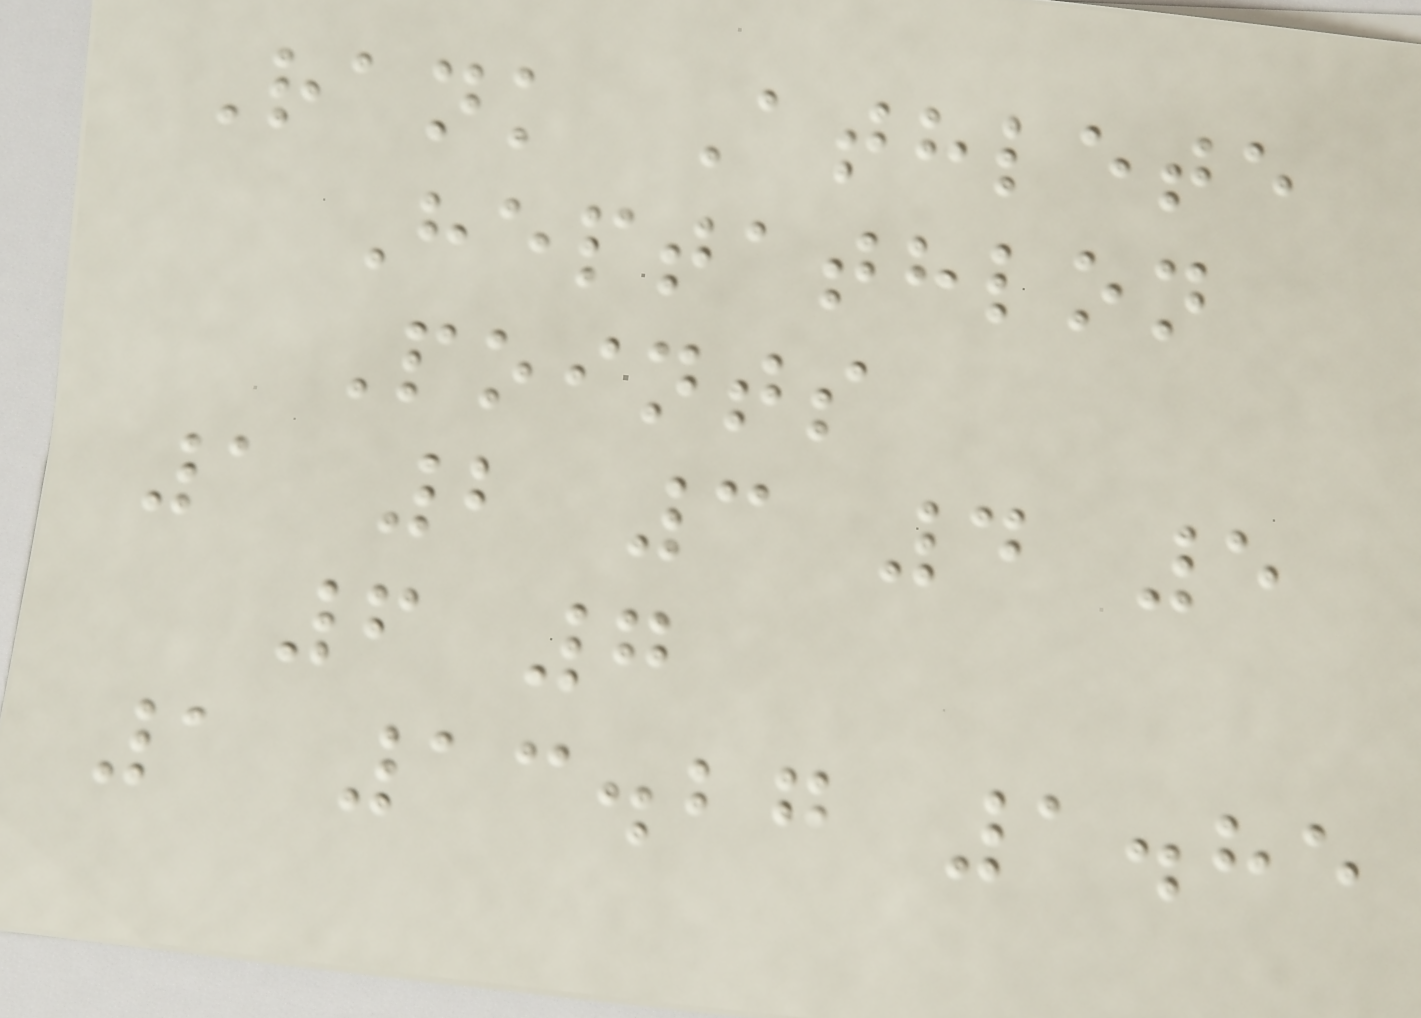Rank Athlete
Heptathlon
Points
1 2 3 4 5
6 7
1 13.27 1.85
